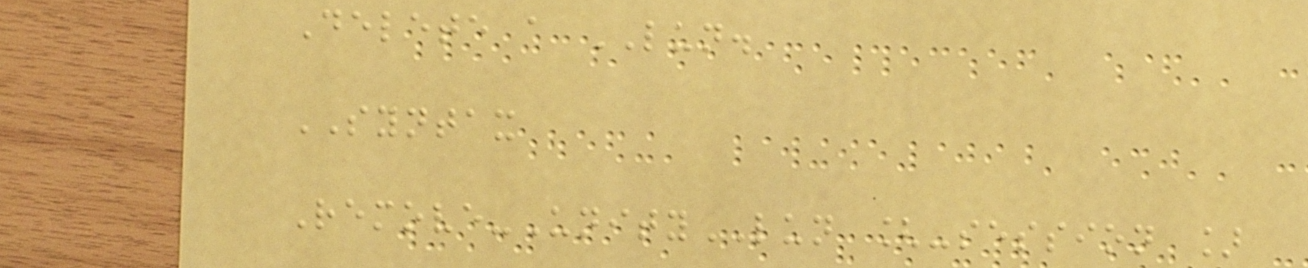Delete a LUN.
SYNTAX
Remove-UnityLUN [-session ]
